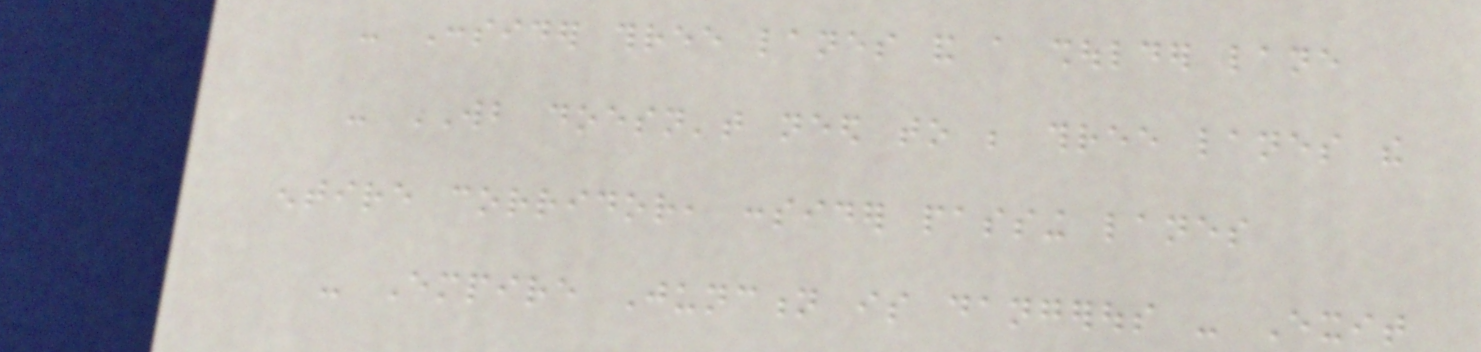- Consider three lanes and a shoulder lane
- WB doesn't need to be three lanes the
entire corridor, consider passing lanes
- Empire Junction is dangerous - Exit
